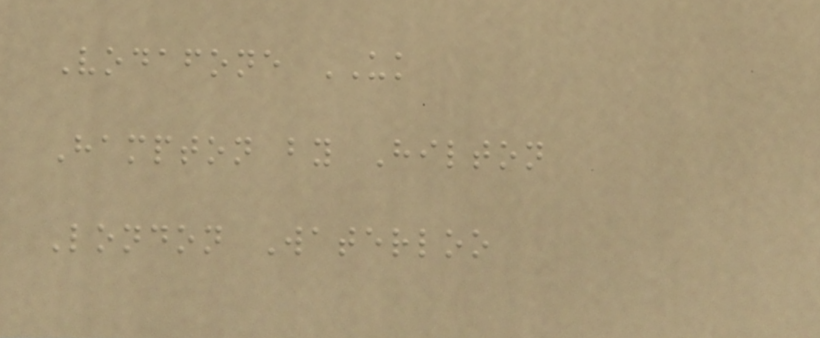Vodafone UK
Hampton by Hilton
London Waterloo
